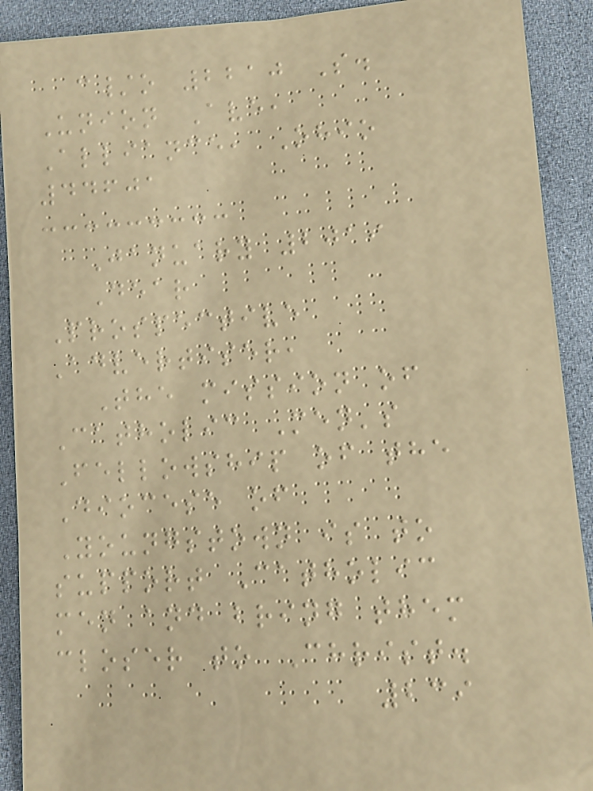c/o 2210 S.
Union Ave,
Alliance, Ohio
44601
January 2019
Dear
Prospective
Advertiser,
The mission of
Catholic Men's
Fellowship of the
Diocese of
Youngstown is to
support Catholic
men and bring them
closer to Christ.
239
